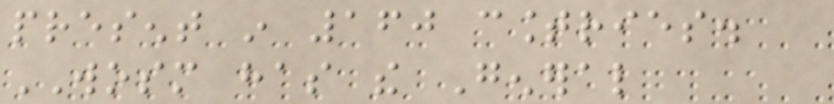present in 160 countries.
WOSM has the General
